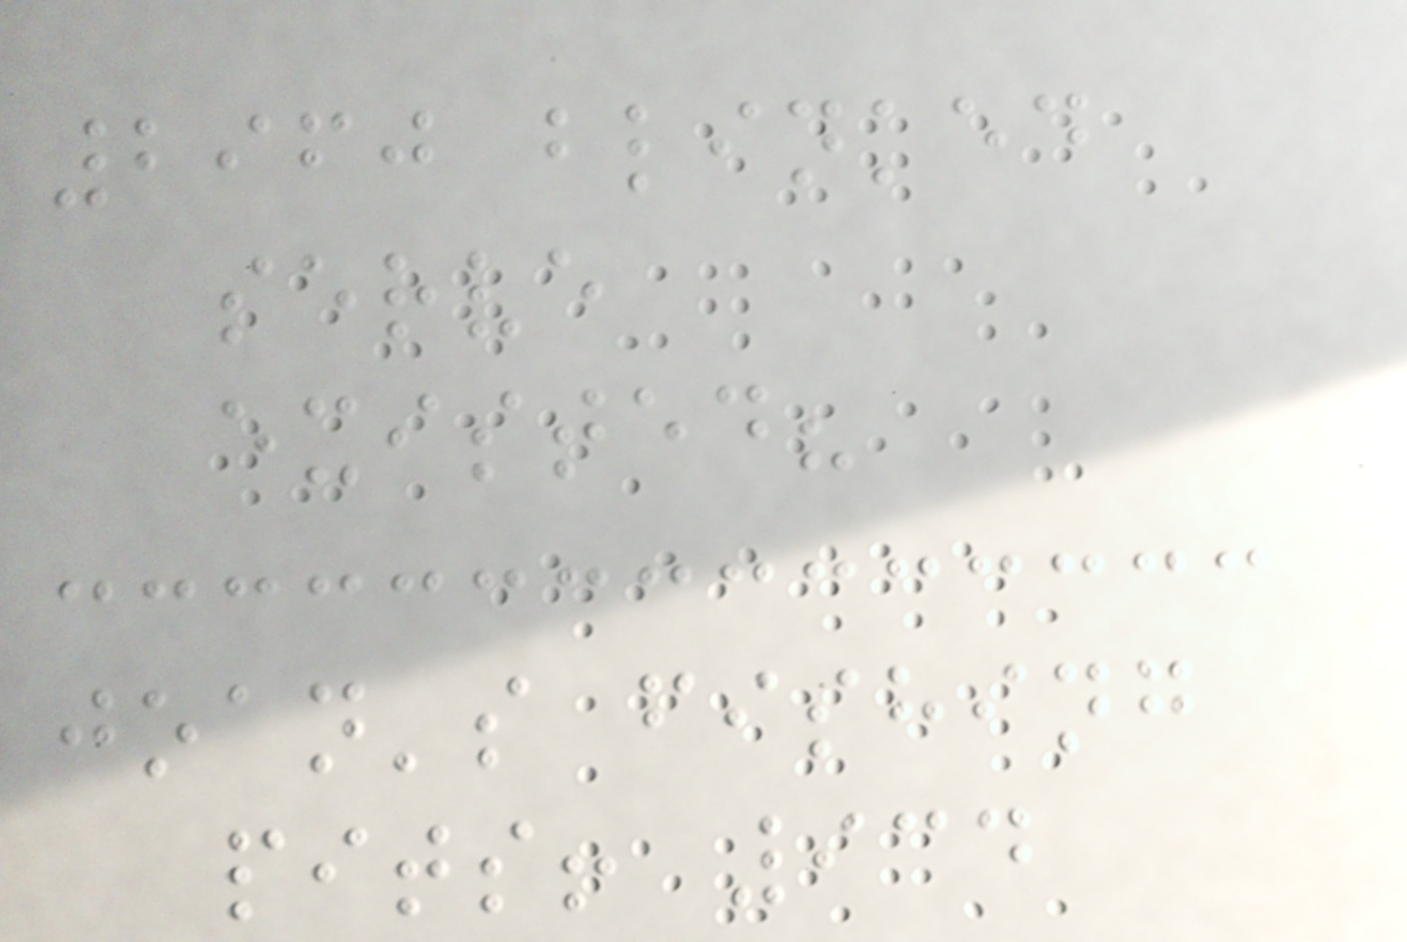2960 blinked
serve
existed?
joan's fishing
pits! 934
